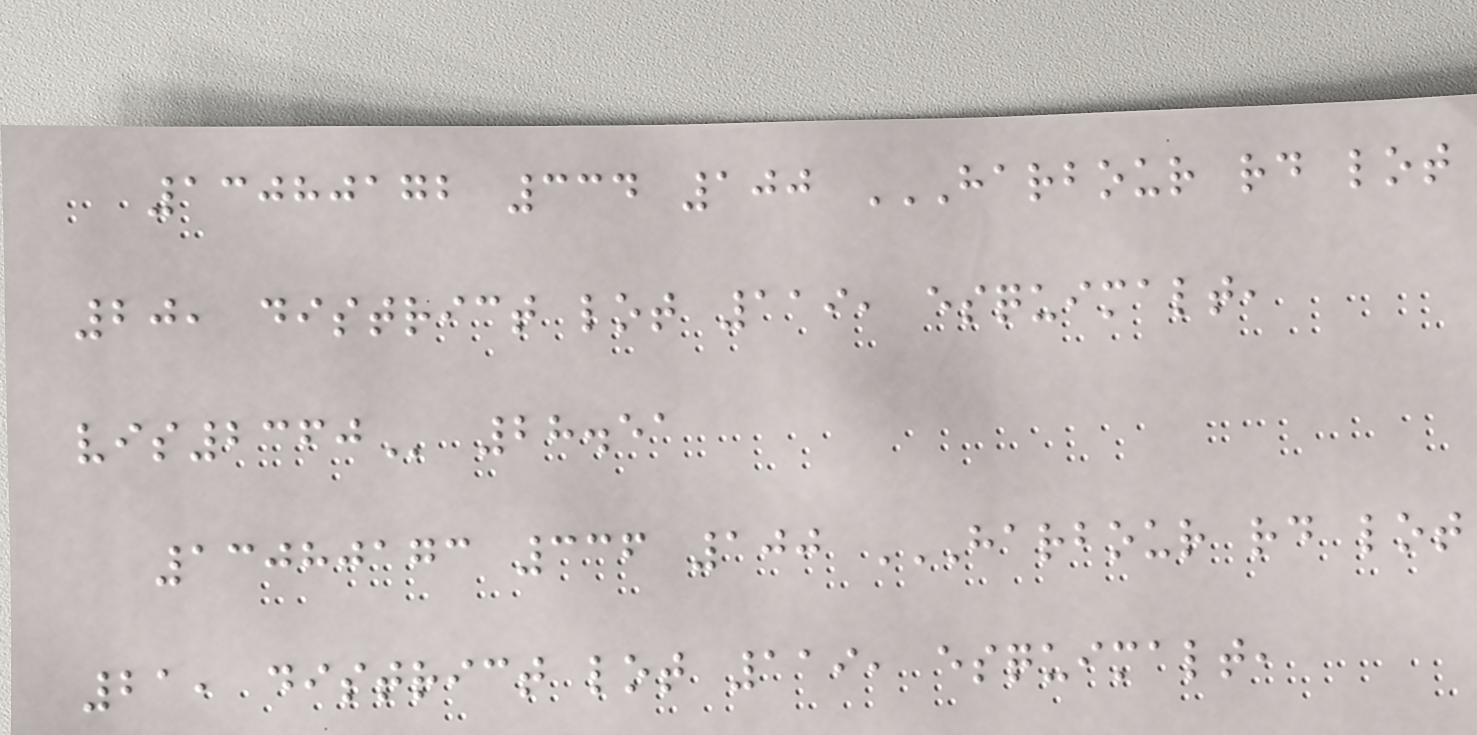13080172 334 100 HARBOUR RD LOT
20, DISTRICT LOT 119, ESQUIMALT,
VIS2360 28.51
13080173 336 100 HARBOUR RD LOT
21, DISTRICT LOT 119, ESQUIMALT,
